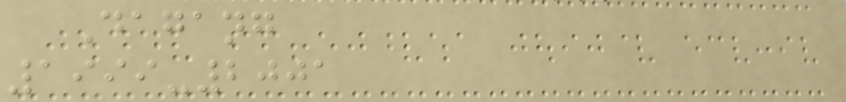Dagang
1999-2001
